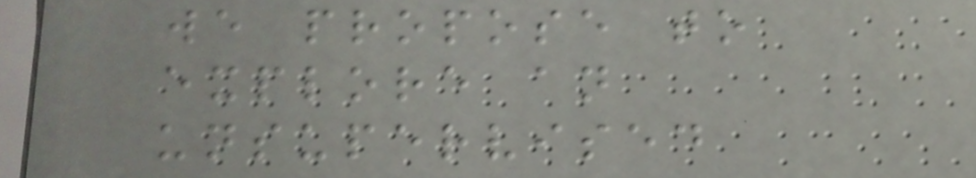we propose to
explore an
unsupervised
